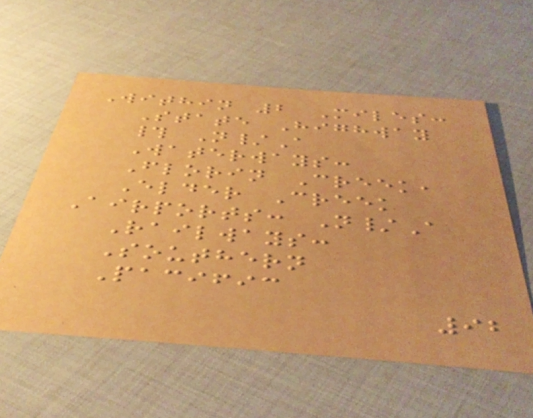Within 2 Miles:
State Highway
# N/A
Waterways:
Florin Creek,
Elder Creek
Airports: N/A
Railways:
Southern
Pacific
92
